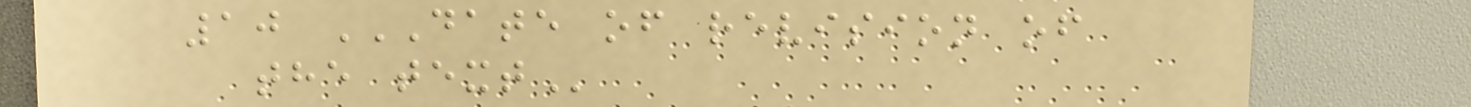10 DATE OF REVISION OF
THE TEXT
